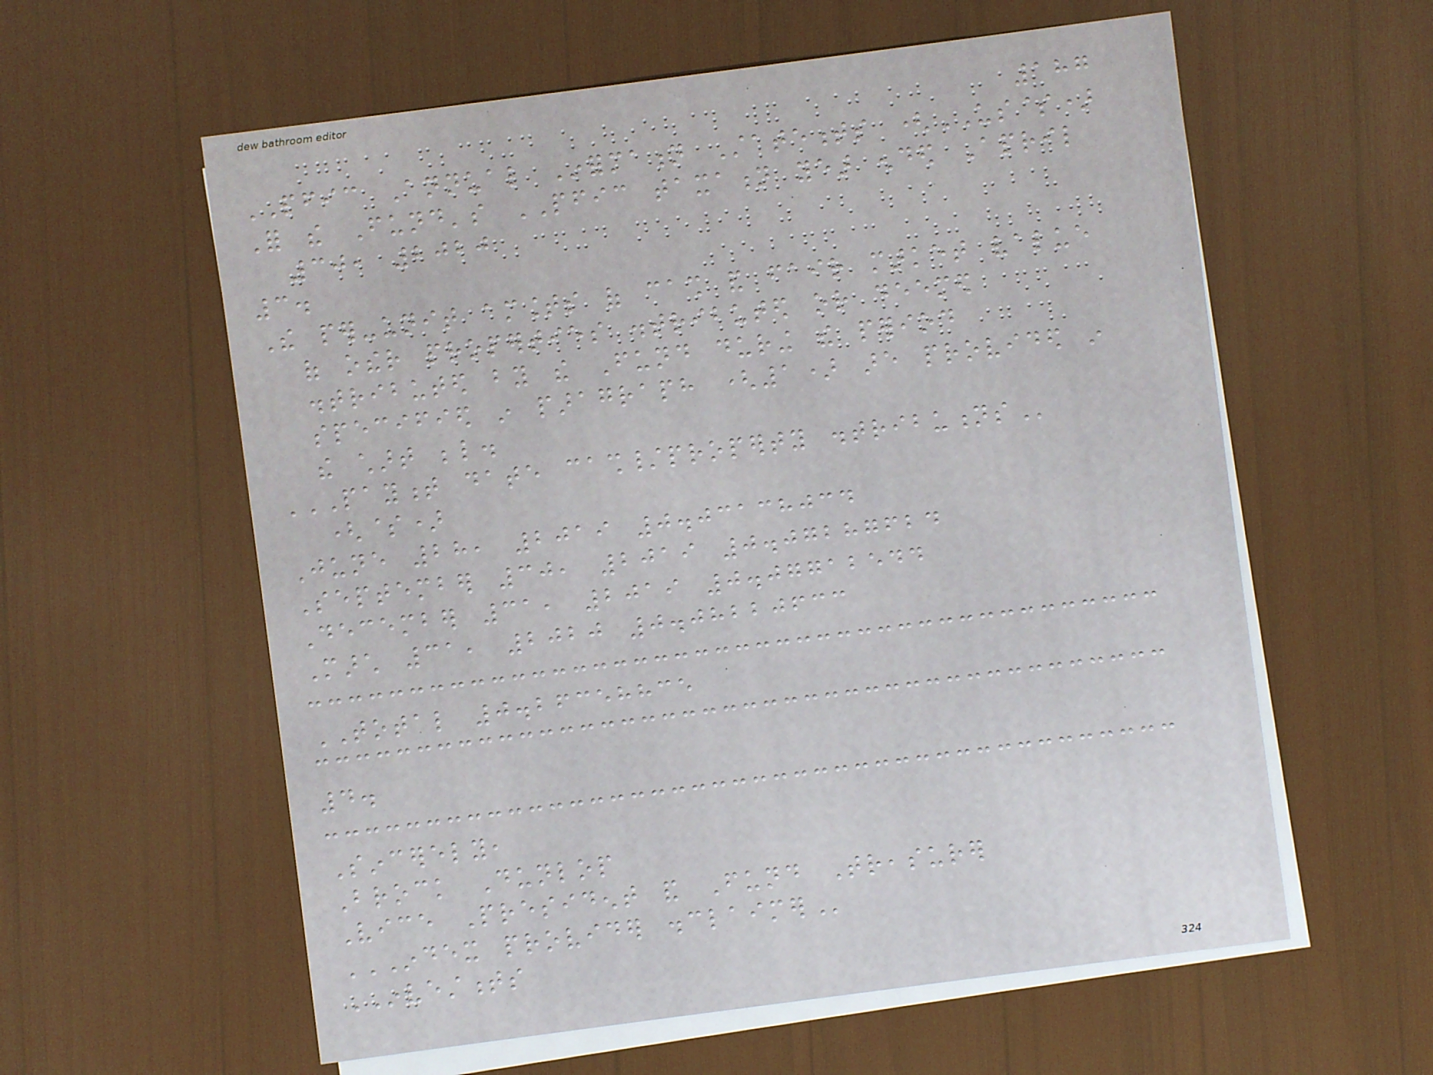187
PFIC Annual Information Statements (US$)
For the Fund's PFIC taxation year ended April
30, 2020
3.
The per-unit amounts of cash and fair market value
of other properties distributed or deemed
distributed by the Fund during the period
specified in paragraph (1) are provided in
the chart below.
PAYMENT DATE CASH/PROPERTY DISTRIBUTIONS
($)
June 28, 2019 0.03138034
September 30, 2019 0.07287624
December 31, 2019 0.07712544
March 31, 2020 0.08220633
TOTAL 0.26358835
4.
Sincerely,
Brock Dunlop
Vice President and Fund Treasurer
INDEX PROVIDER DISCLAIMER
INVESTMENTS
